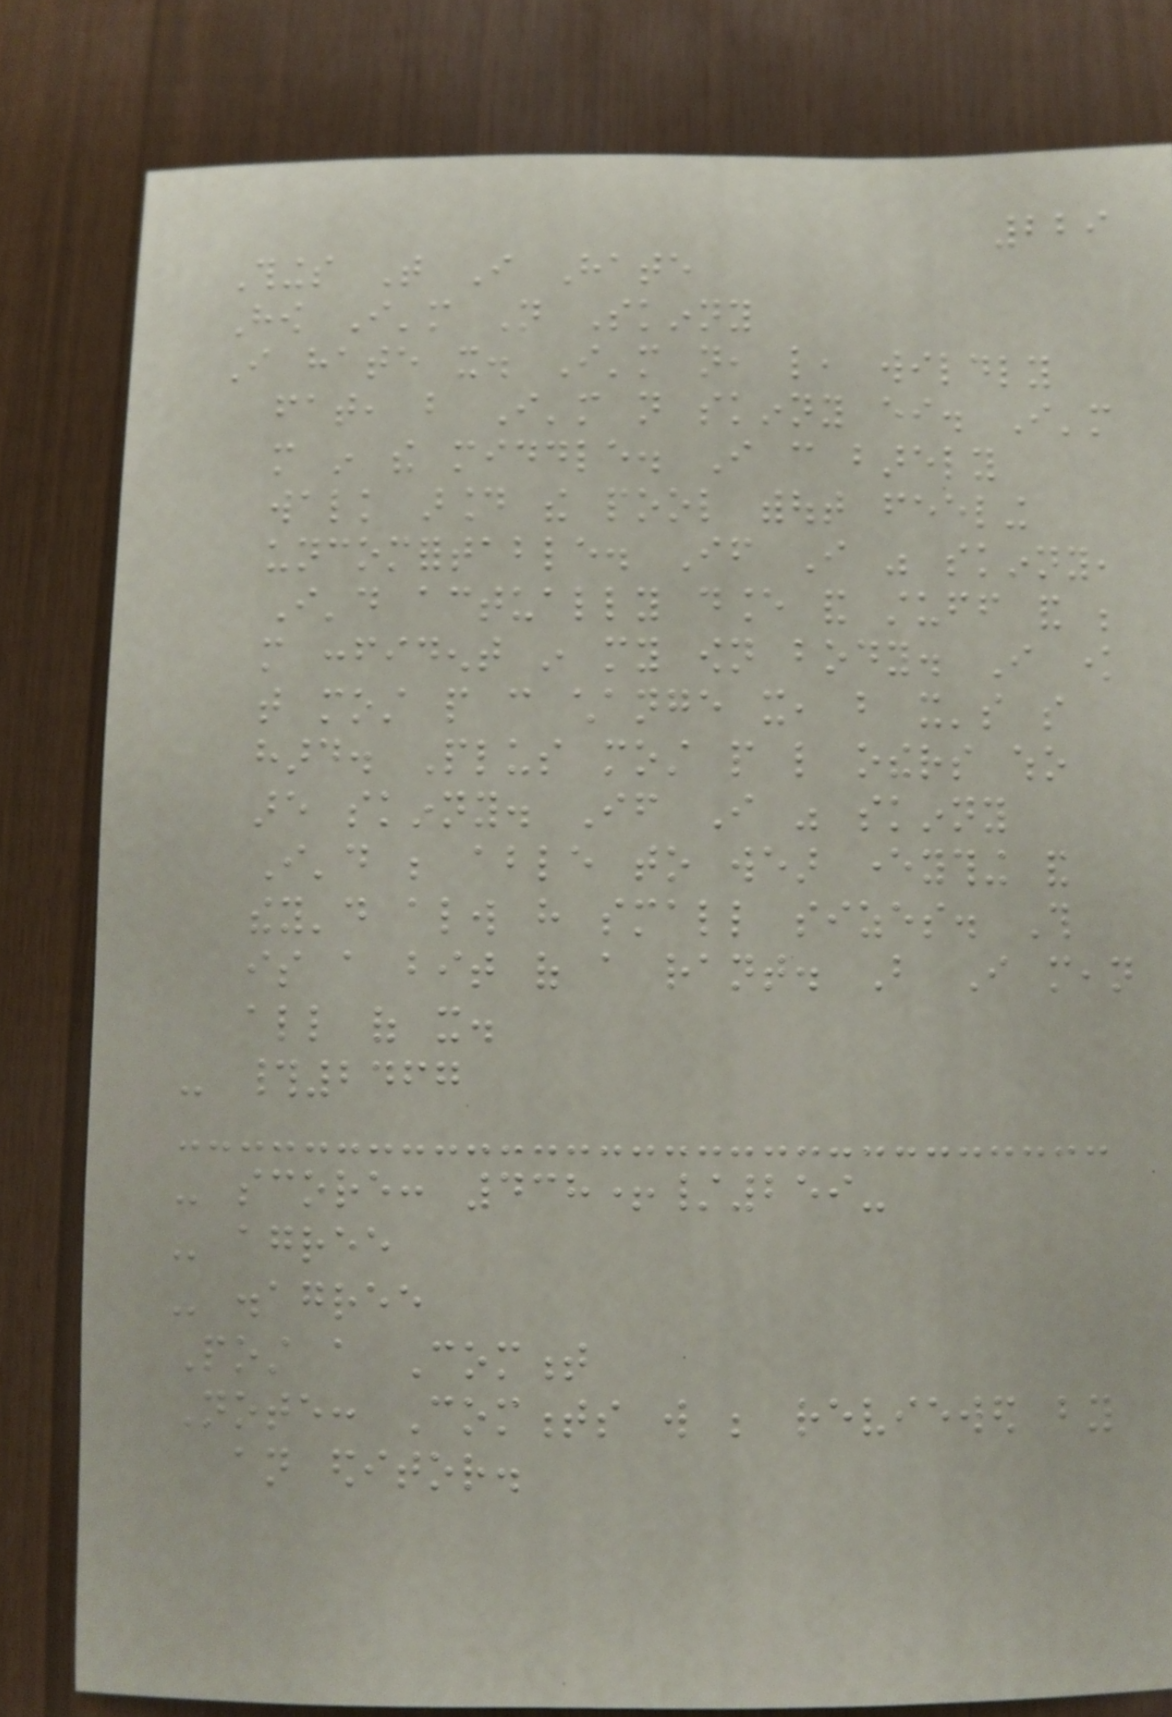229
Things That I Hate
How I'm Not Skinny
I hate it. I'm not, like, wildly
fat, but I'm not skinny either. I'm
more in the middle. I can barely
walk around the pool without feeling
uncomfortable. If I was skinny,
I'd actually dance and stuff and be
more confident in my own body. I know
that most people can change it, but it's so
hard. Plus most people like others who
are skinny. If I was skinny
I'd be able to wear everything and
they'd always have small sizes. This
is a bit of a rant. But I mean
all of it.
- #2467
- score: 438+/259-
- agree
- disagree
Post a Comment
Note: Comments will be reviewed by
an editor.
